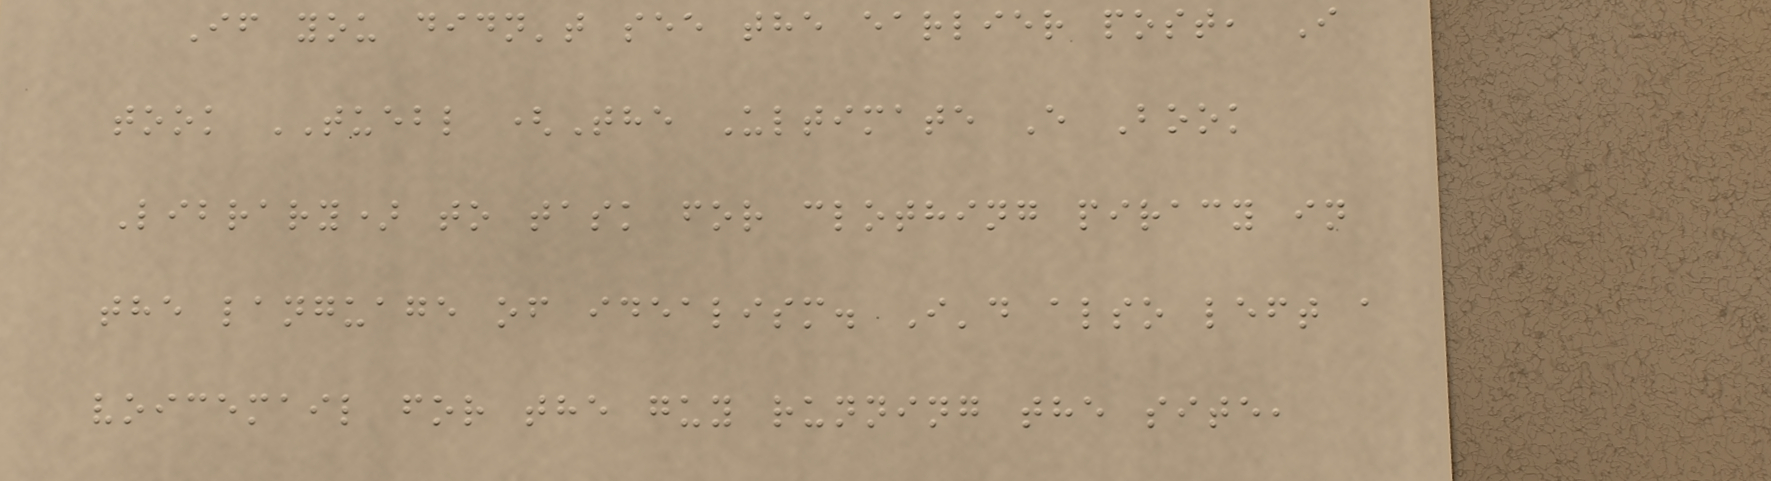If you didn't see the earlier post, I
took TUEBL (The Ultimate E Book
Library) to task for clothing piracy in
the language of idealism. I'd also left a
voicemail for the guy running the site,
